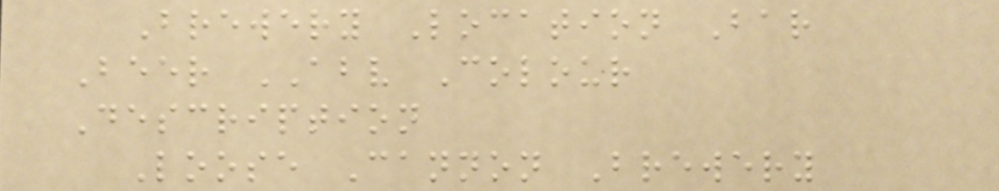Brewery Location Bar
Beer ABV Colour
Description
Loose Cannon Brewery
